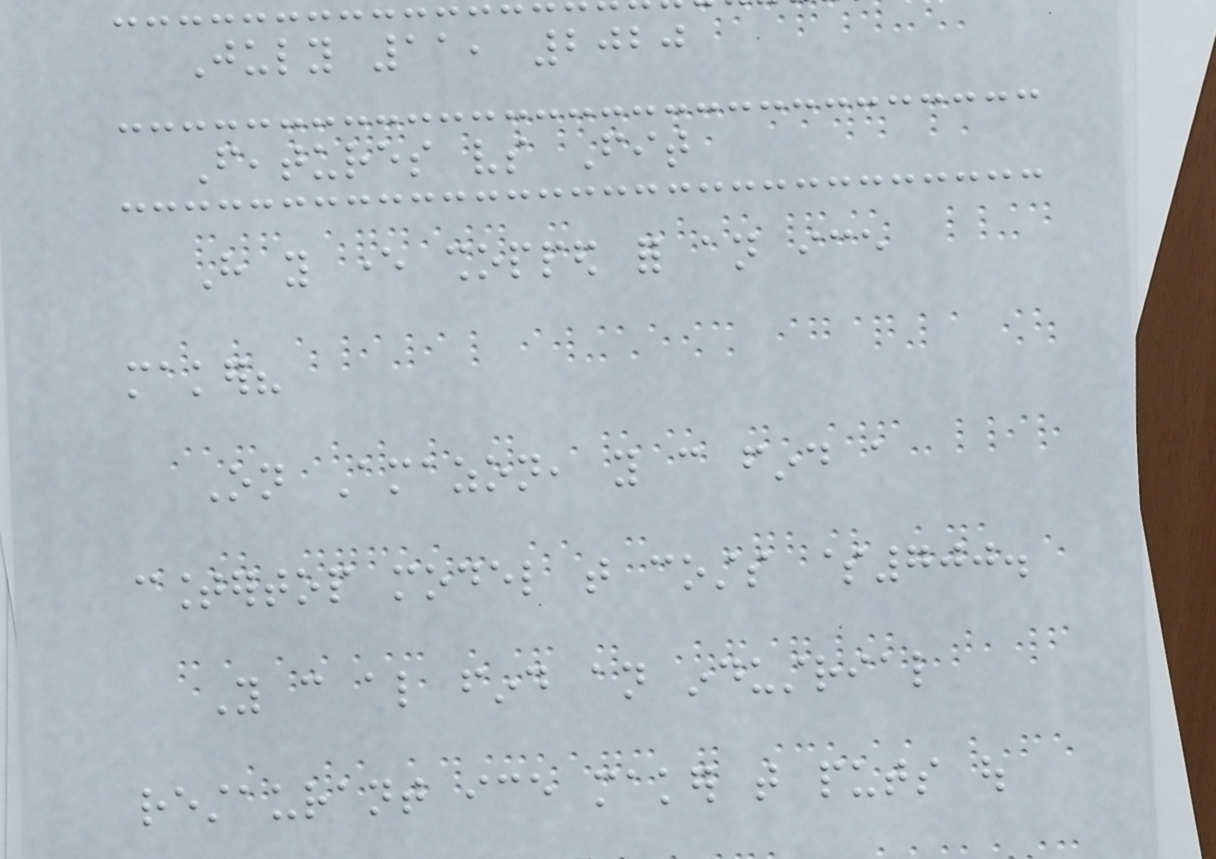July 11, 2020
Features vs Fit
Have you ever shopped for an ice
maker?
On Amazon, you can find a
countertop model that costs $700.
You can also find an industrial
restaurant ice maker that puts out
